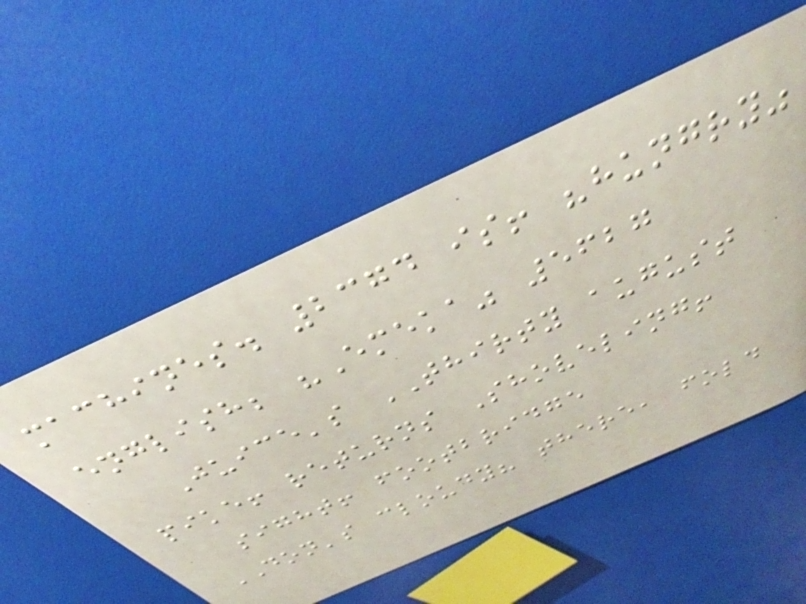machines. 2374 is! "hungry"
english; "Emeka" 5627
Juice's THIRTY august
pike! returns Shoveling!
sight! footbridge
DON's cloudy? there, fold
